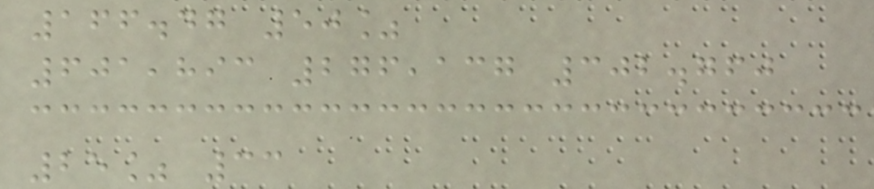166.47 50%
601,893 276,137 302.760
25% 33
